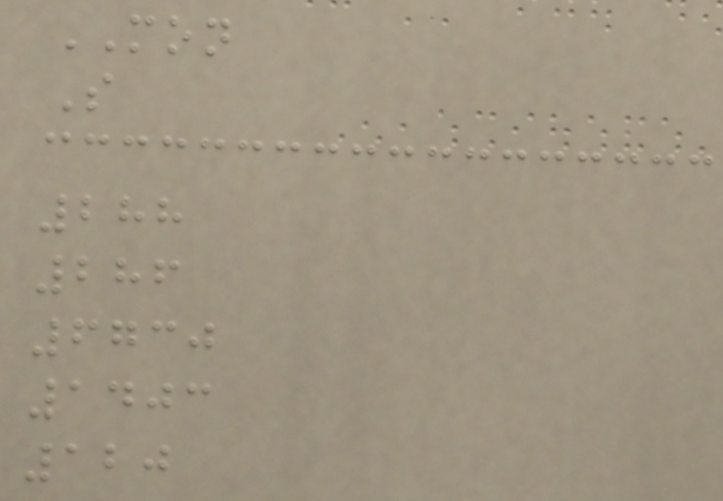MON
S
288
286
6730
1403
120
